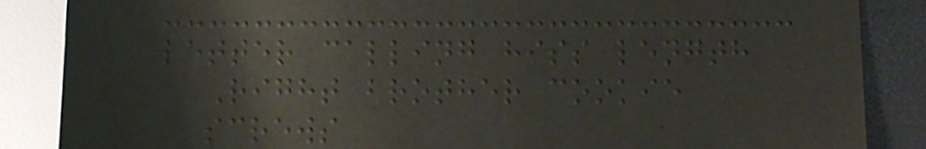letter calling hiss length
Right brother cookie
screws
